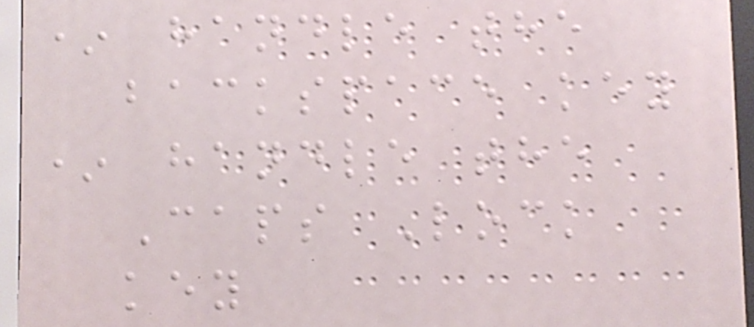* handle the
backspace key
* handle the
Caps Lock
key
